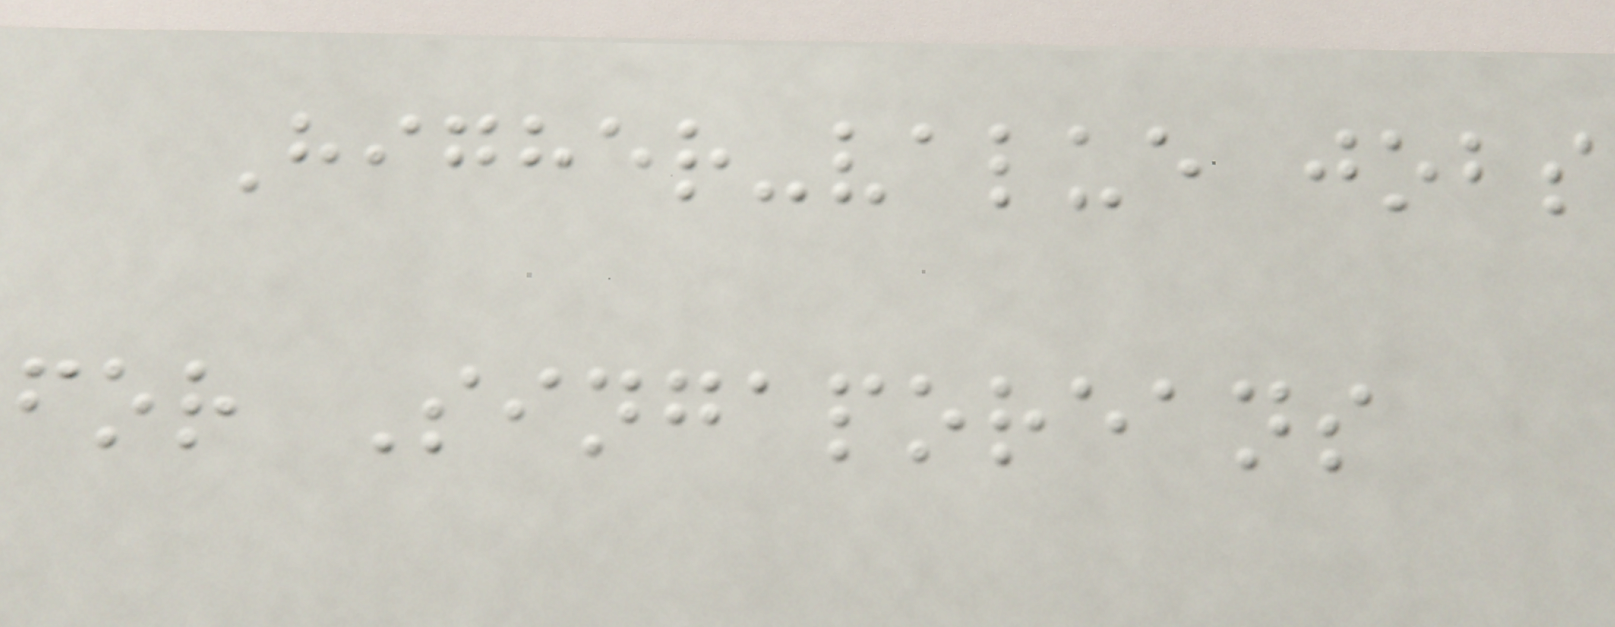Higher-value jobs
for Singaporeans
